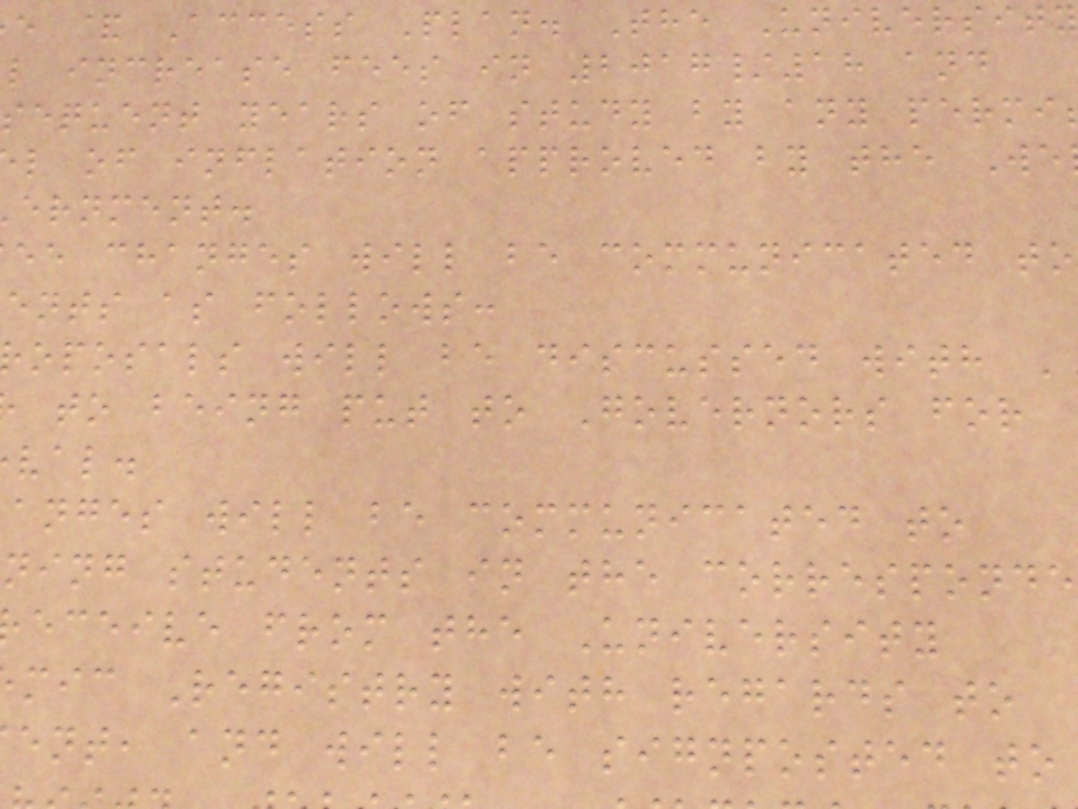e & Access Plan. The University
l increase fees in 2017/18 and
sequent years of study by any permi
l of inflation approved by the We
ernment.
ee changes will be communicated to
ents as follows:
oposals will be discussed with
to being put to Governors for
val.
anges will be communicated to
ning students in the corresponde
eceive from the University
mic Registry with regards to
ent, and will be signposted to
